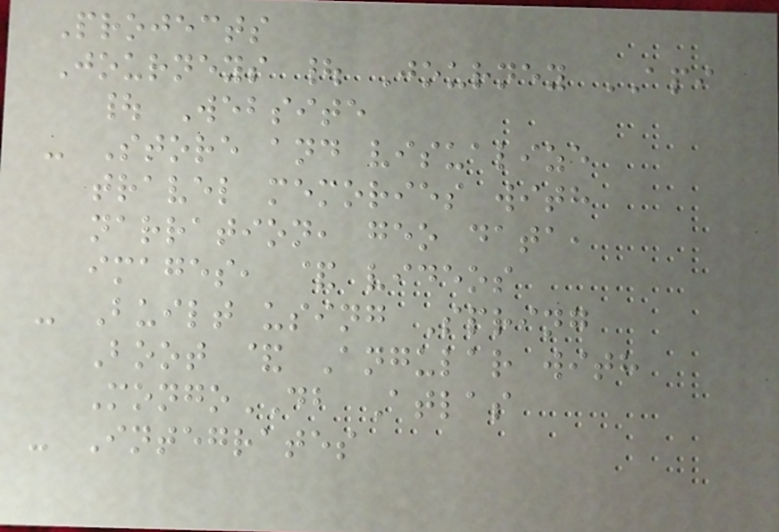Projects
Journeys | Journey API
| Website
- Store and visualize
travel memories with
narration, geo data,
images, & videos
- Built using Spring
Boot & Angular with
MongoDB Atlas
- Integrates
